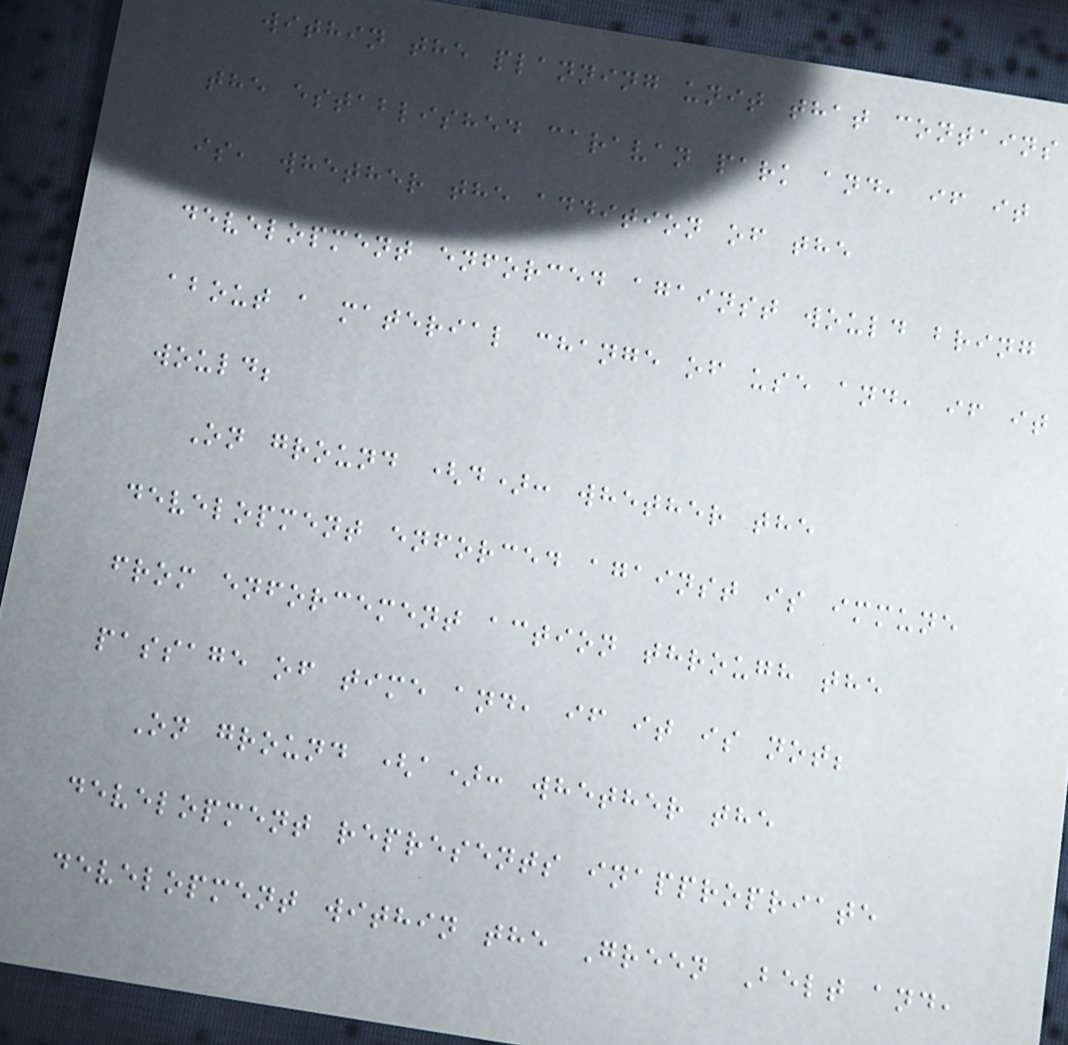within the planning unit that contains
the established caravan park and, if it
is, whether the addition of the
development enforced against would bring
about a material change of use and, if it
would;
On ground (d): whether the
development enforced against is immune
from enforcement action through the
passage of time and, if it is not;
On ground (a): whether the
development represents inappropriate
development within the Green Belt and,
